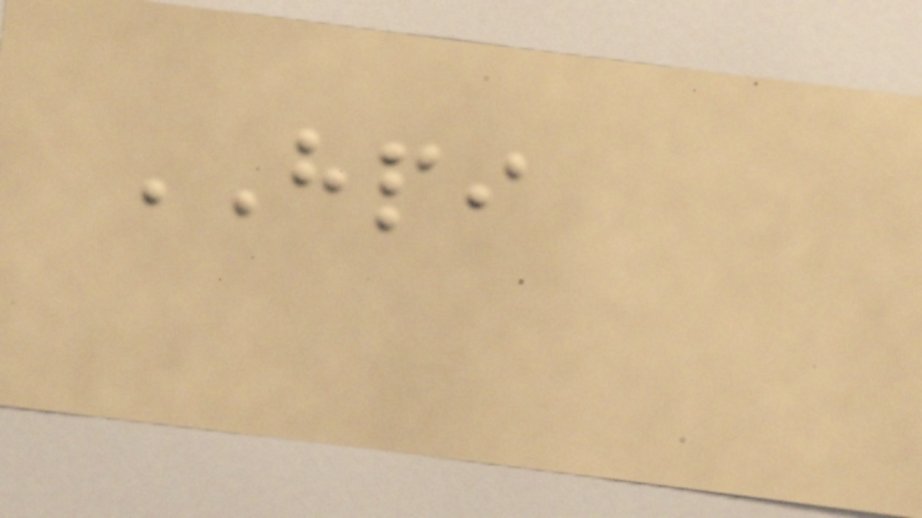HPI
